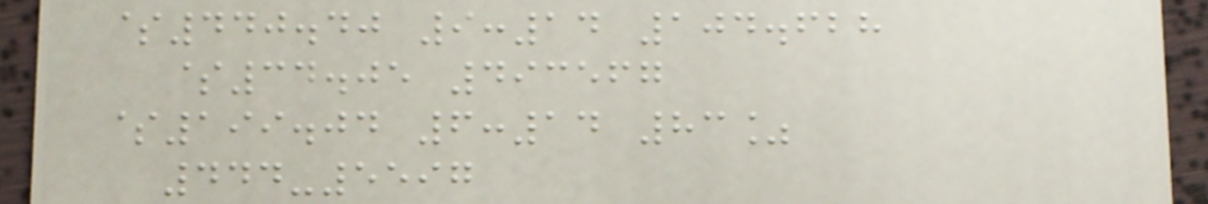$440.40 9:14 104.628
$34.05 493567
$199.04 6:14 83%
444-5597
